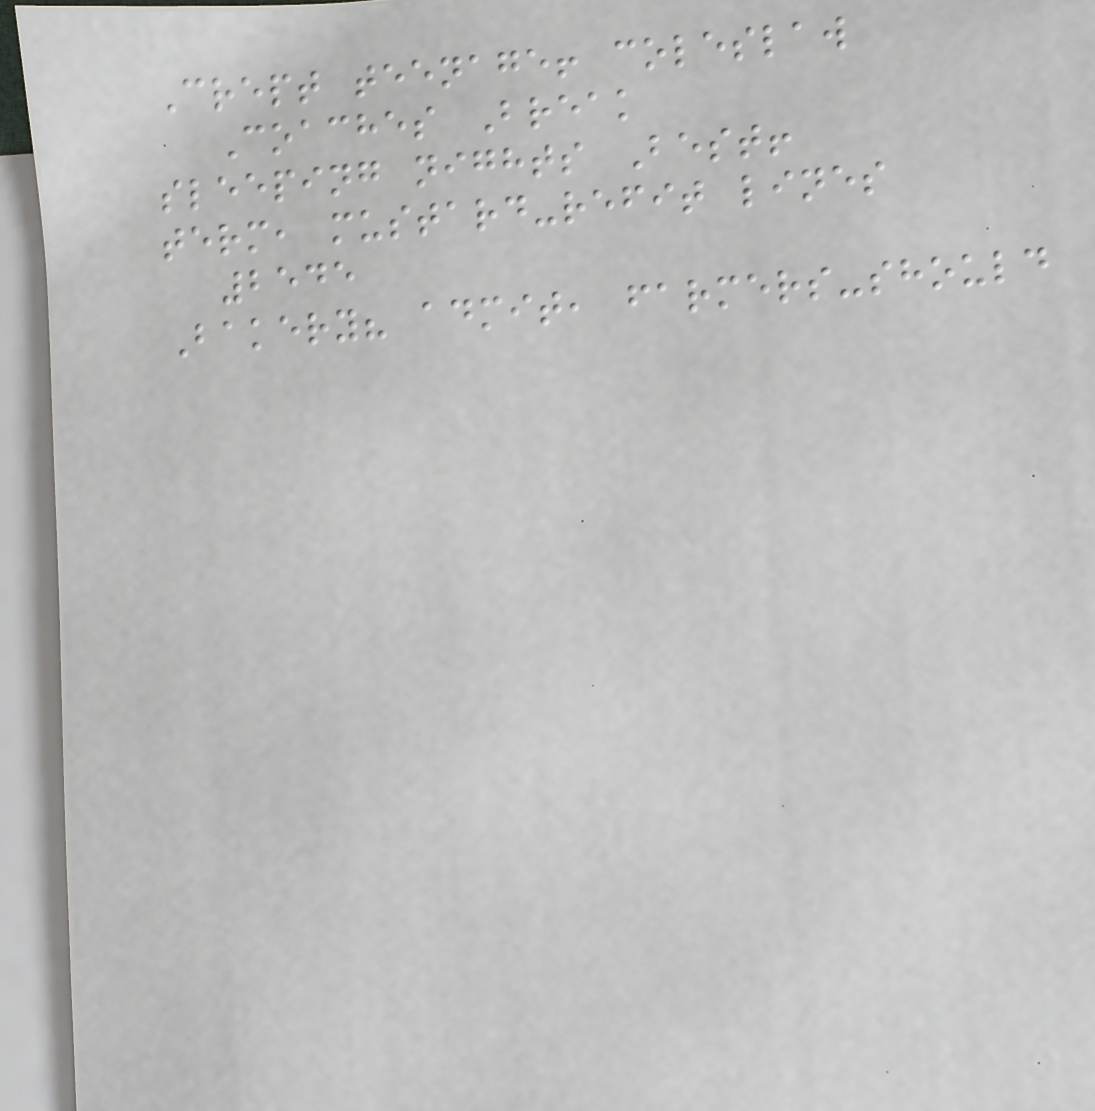Crept teenage! coleslaw
Coaches Break
sleeping nights Best!
term, mustard-refit lines
2545
Bakery? admit, farmers-should
